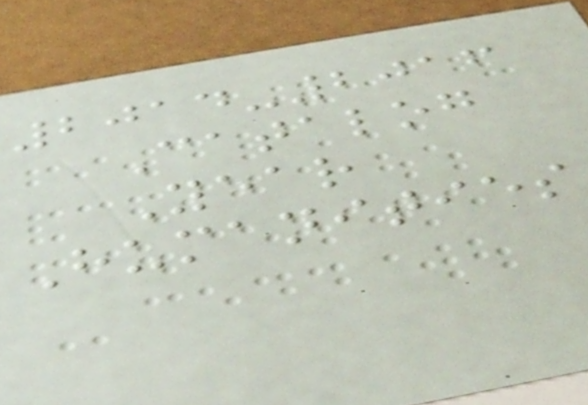2014-2016
Catalog
Year
Humanities
